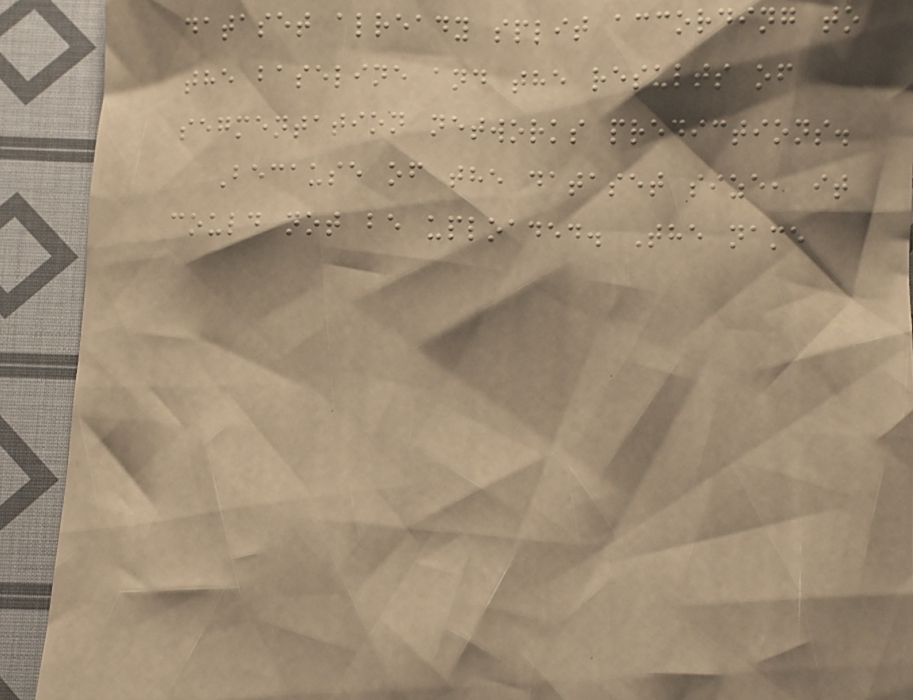dataset already split according to
the baseline and the results of
segmentation networks predictions.
Because of the dataset size, it
could not be uploaded. The name
